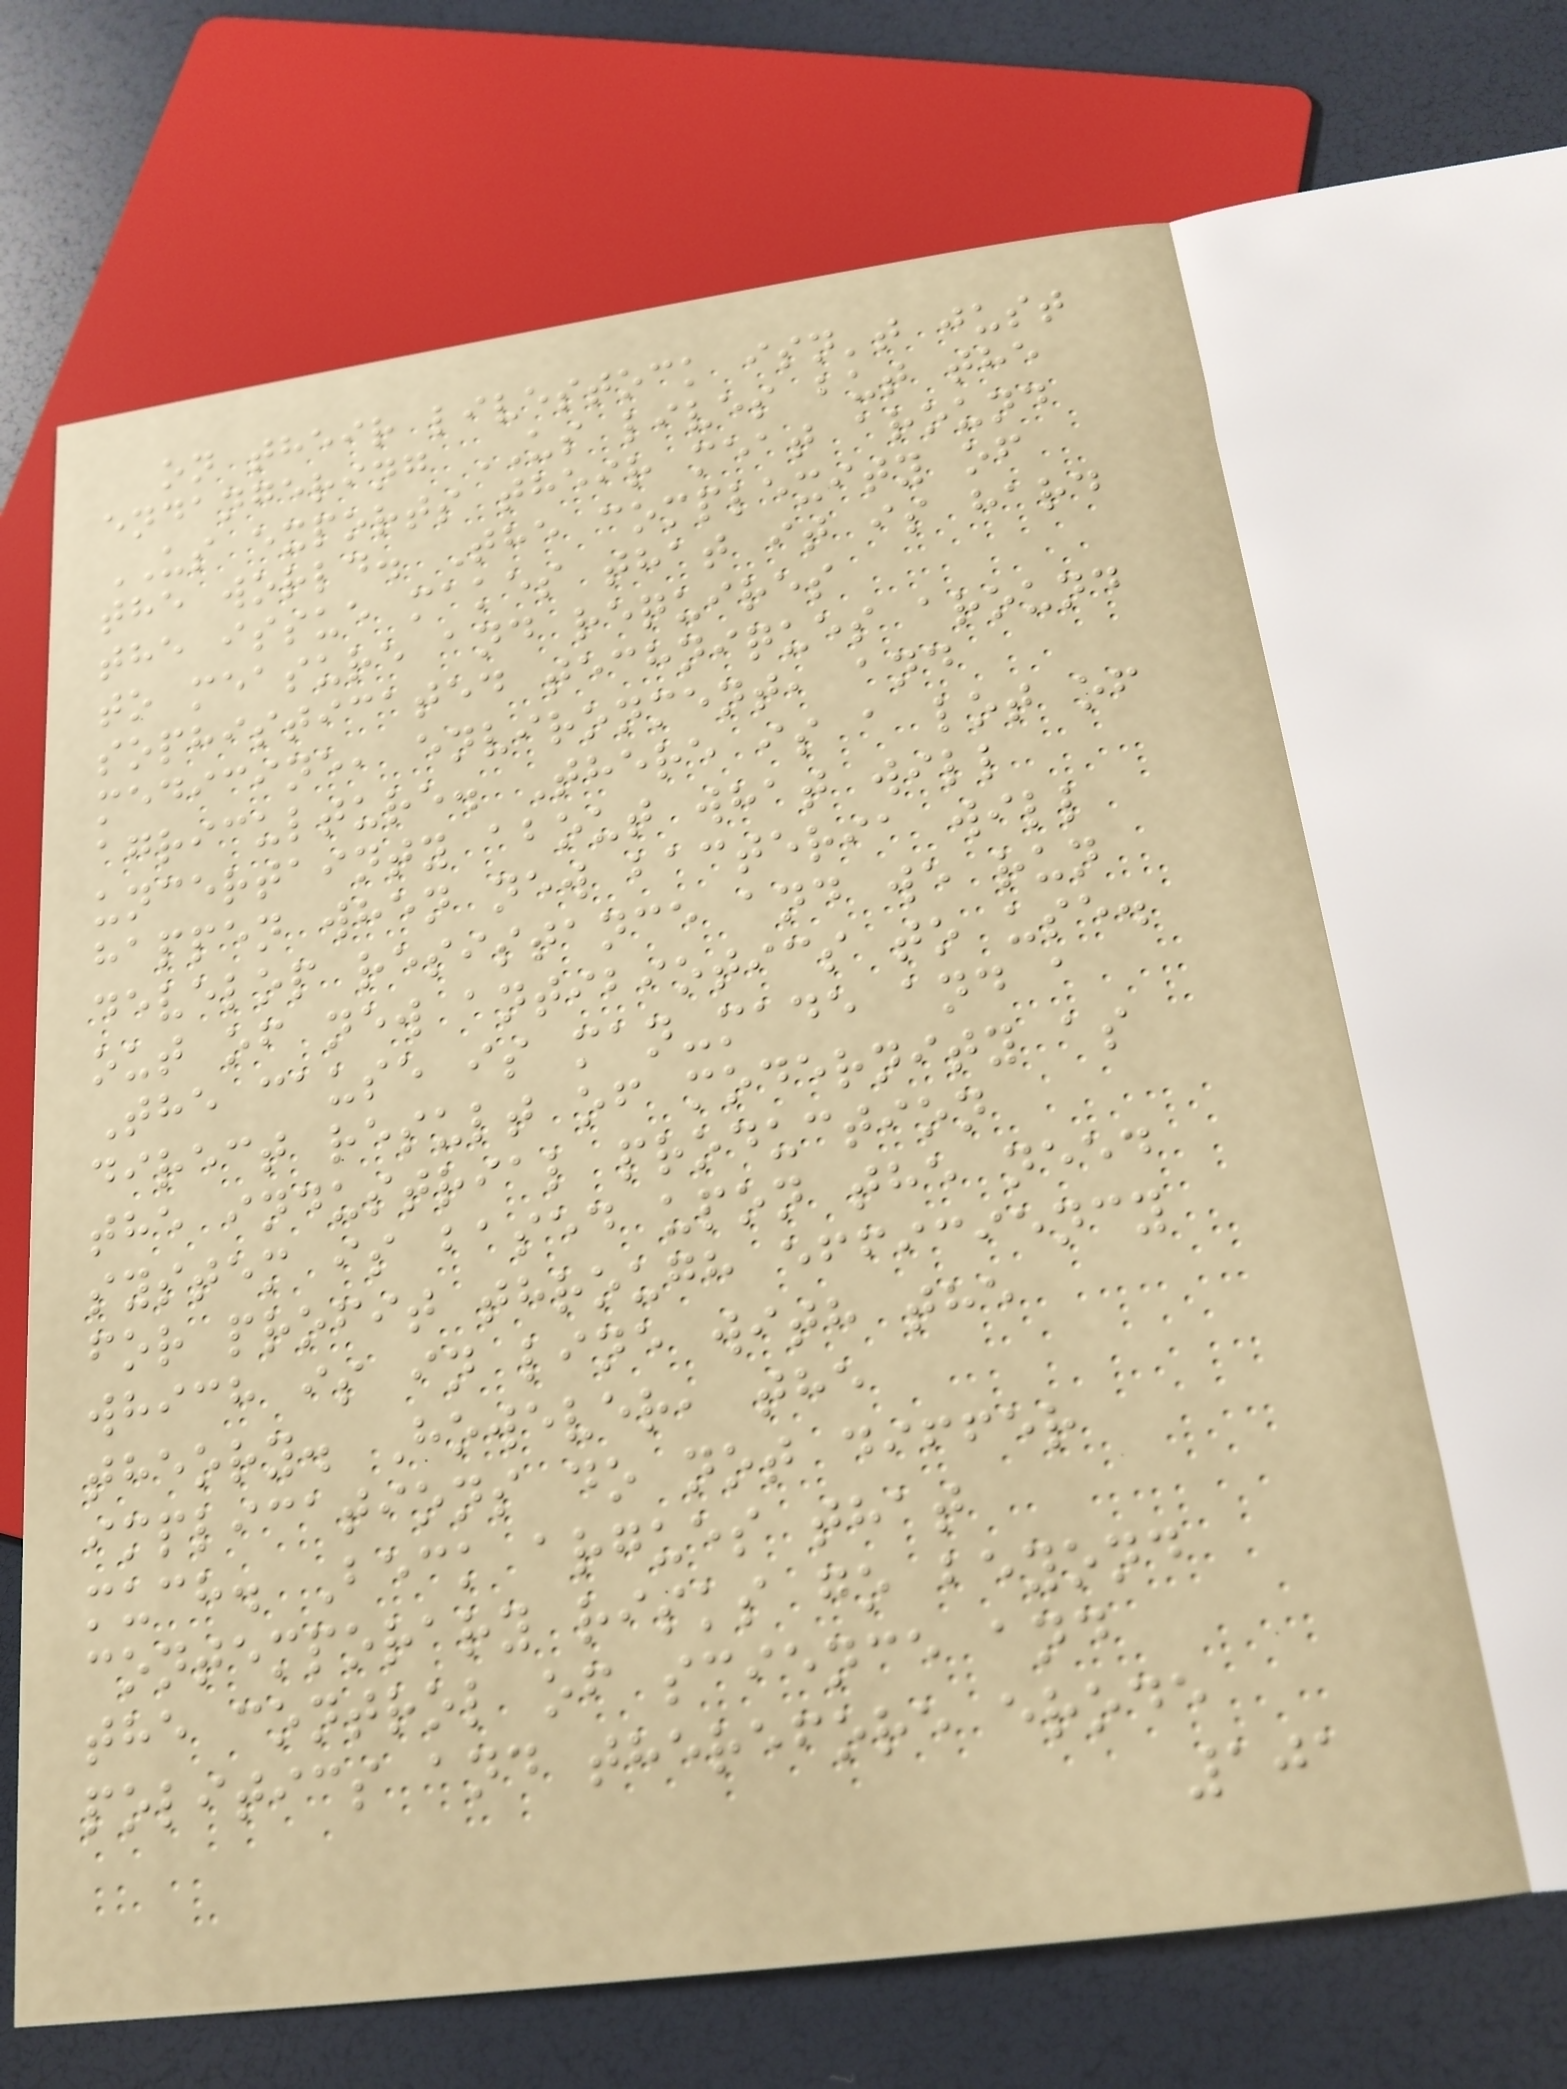on their livestock isn't just
endangering US lives but the
US exports their meat around
the world. The complexity of
the issue makes that it is hard
to measure and requires
sophisticated techniques around
medicine, environment, and
agriculture. There is a lot of
uncertainty about what will
happen when new bacteria will
develop resistance and we run
out of new antibiotics to use.
The cause is man-made and a
direct result of modernity as
the industrial production
system is based upon the need
for profit through efficiency
which is in line with the
theory. However, the
implications do not differ
much. Beck argues that
contemporary risks go beyond
the control of science and
politics and therefore erode
101
